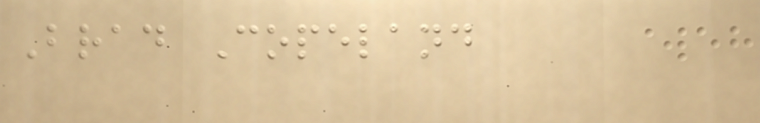Brad Copeland
